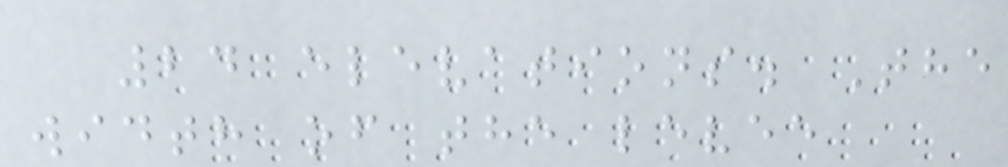24 elevations. The
width of the levee
